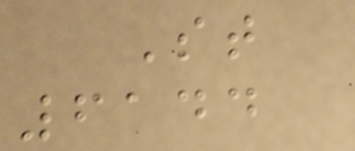St
6144
